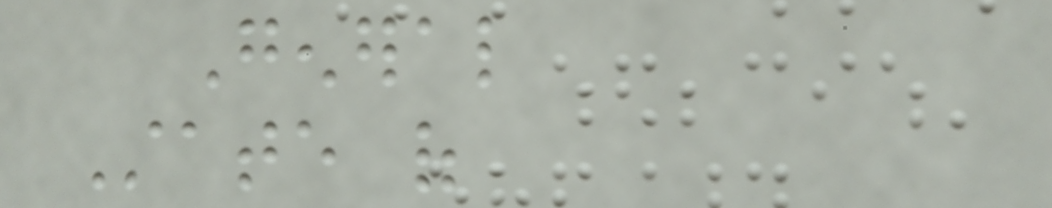General
State of
